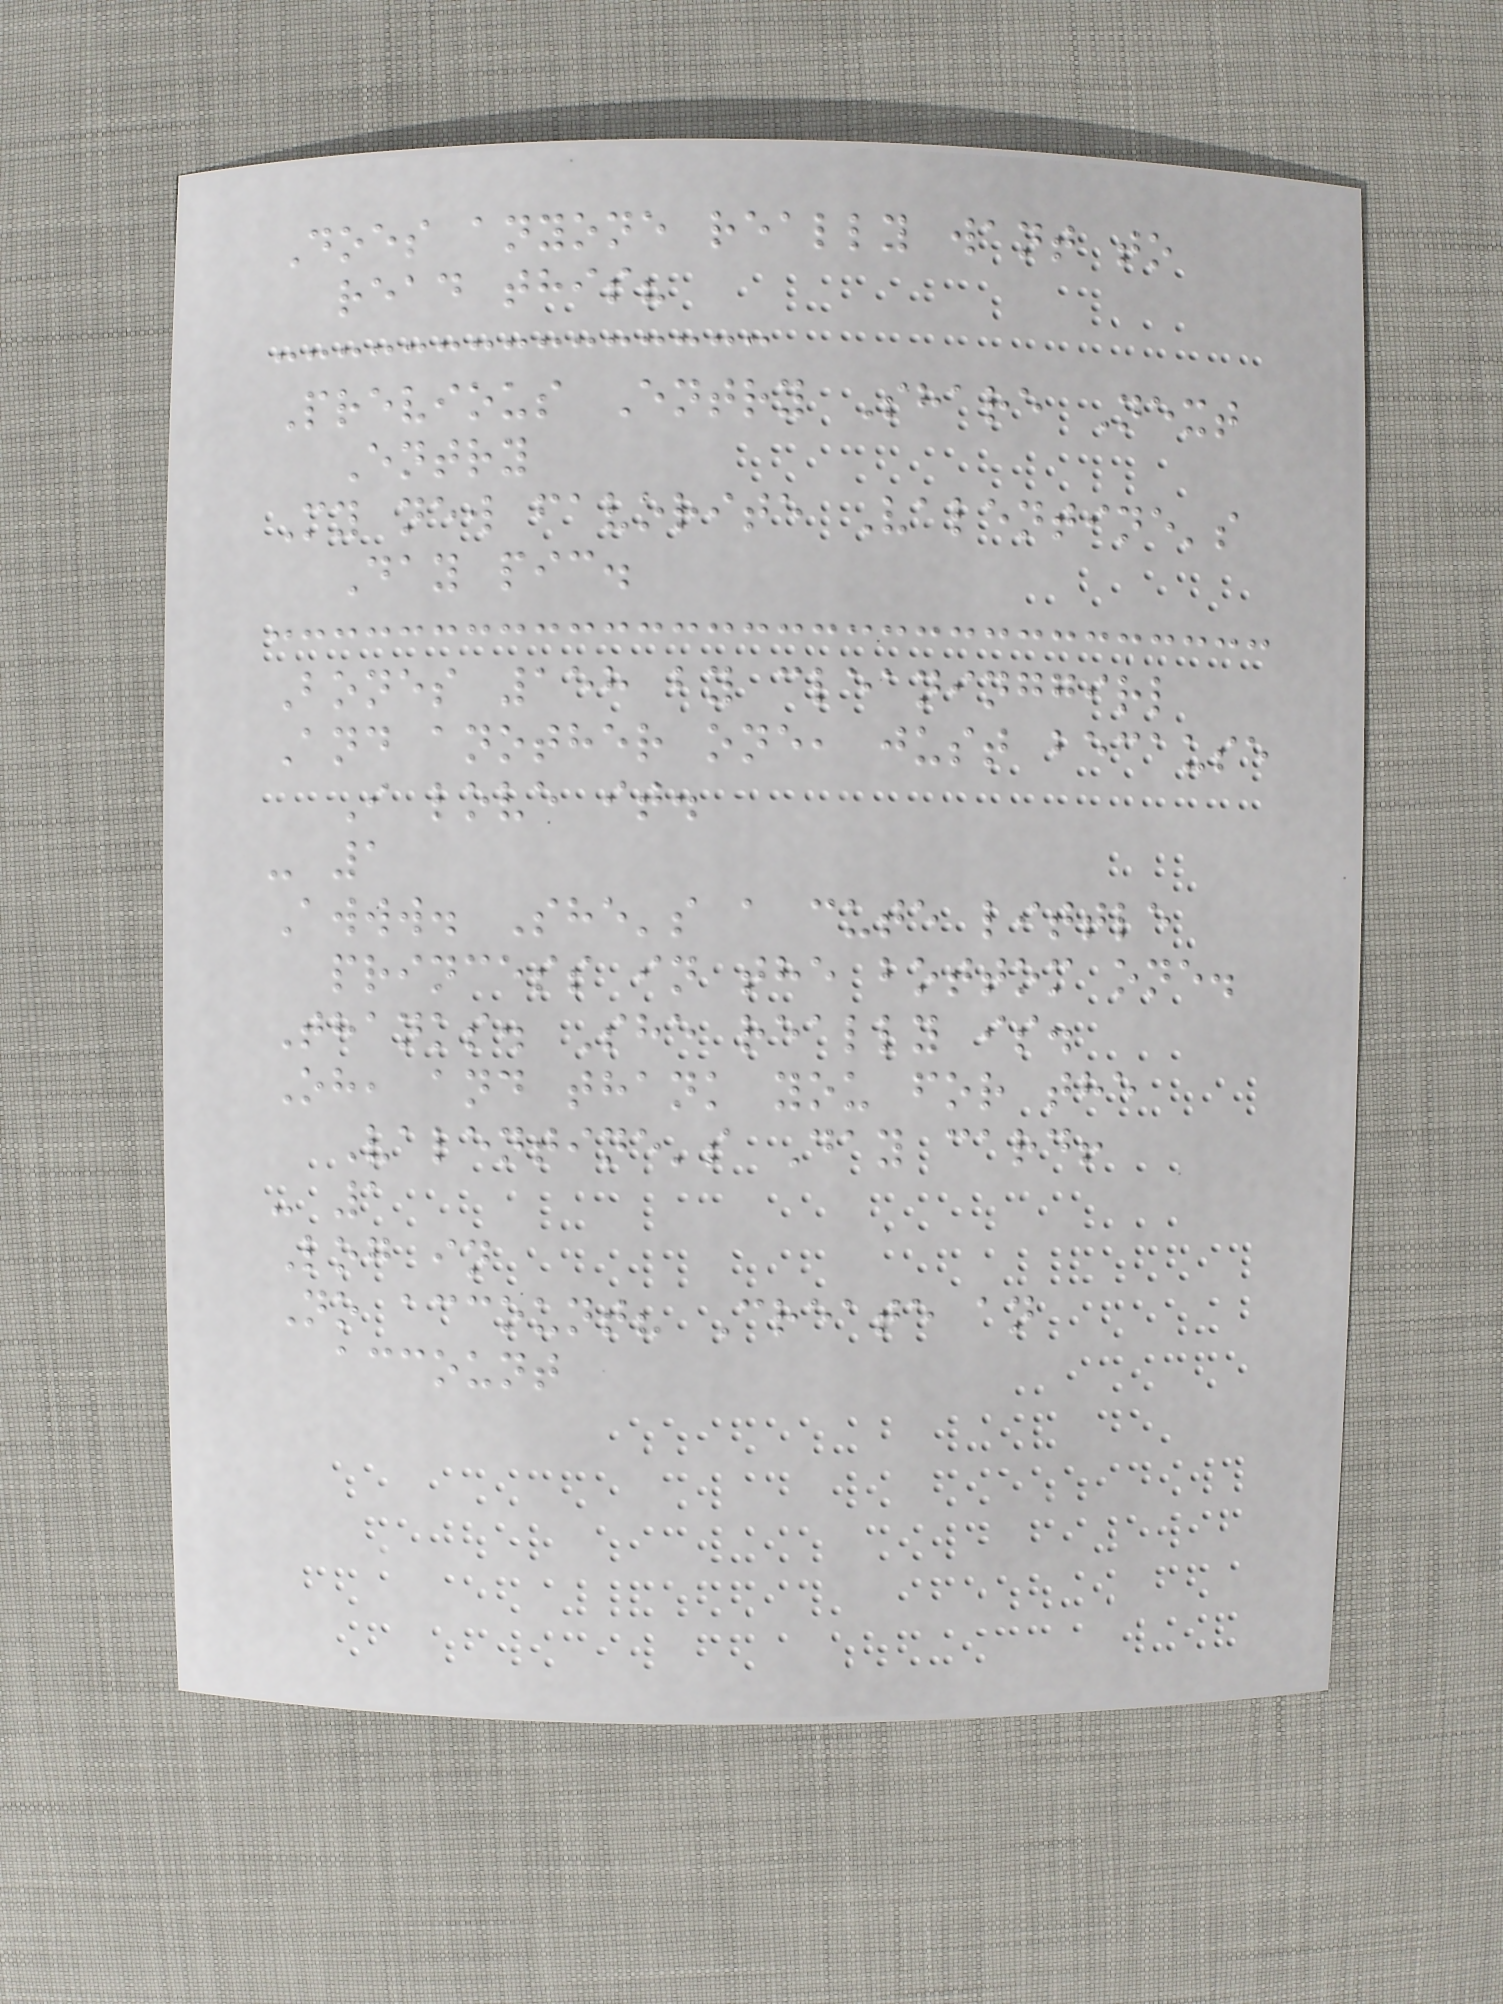Does anyone really want to
read this?
Previous Entry Share Next
Entry
My new favorite Valentine's
Day pic.
Bones 158 by cleaninggirl
And another one, just because
I love it.
- 1
Awww. She's a cute little
princess in the bottom one.
Thanks. She really is.
Oh, and thank you for the
Valentine's Day card!
- 1
Log in
No account? Create an
account
